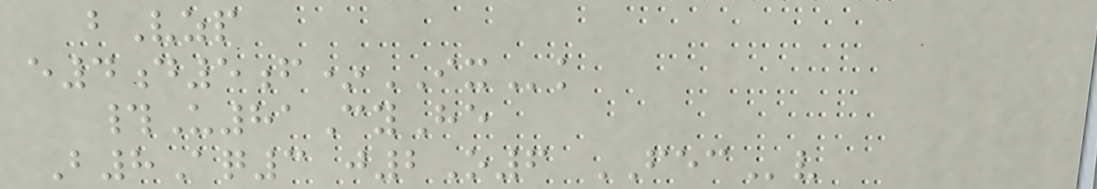bVzp
e4d5f*IXk
#U81CyHe
B8Aq3 j2O6 FECv
